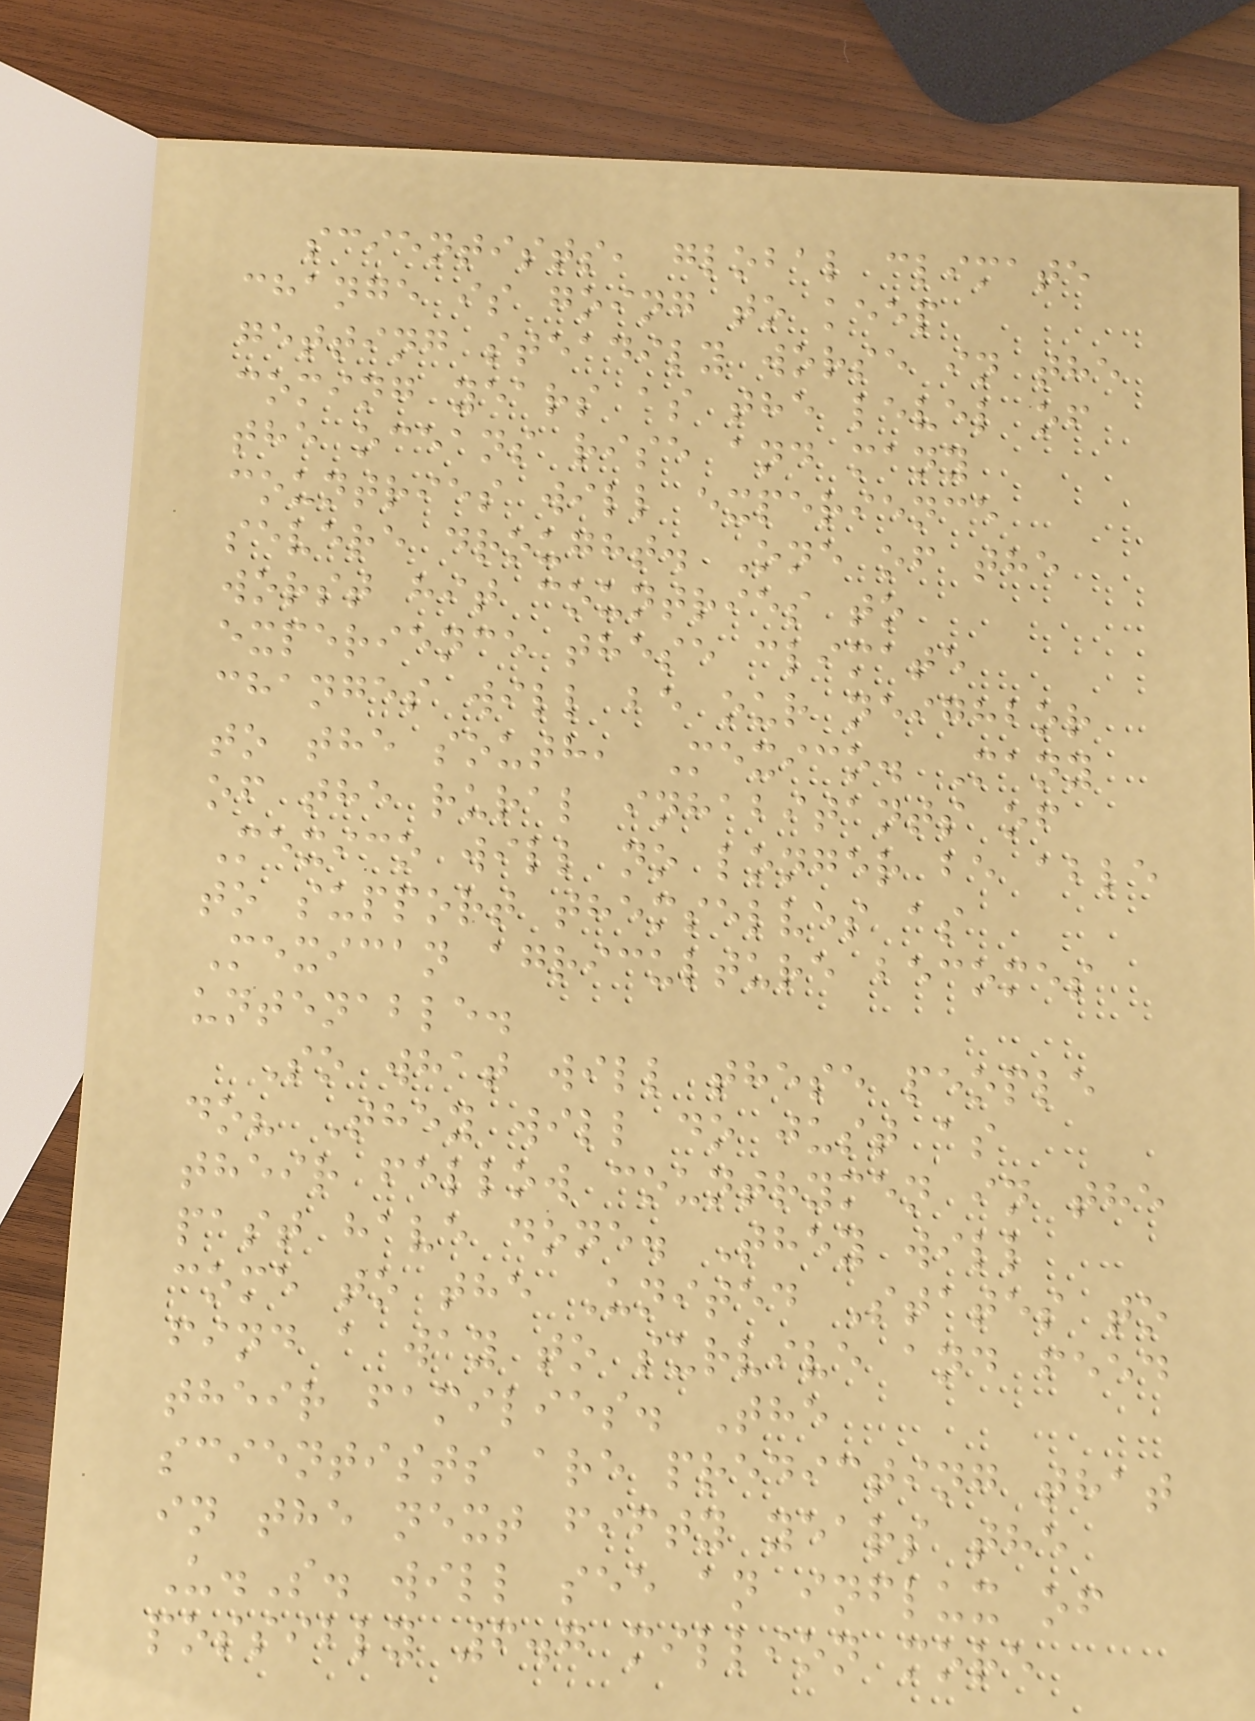scientists, global climate
change is going to keep
getting steadily worse in the
coming years as the level of
the oceans rise and many
countries will experience
severe drought. One of the
worst hit countries to
experience these climate
changes will be our neighbor
to the south, Mexico. Many
of the rural inhabitants of
Mexico will no longer be able
to support themselves as
Mexican agriculture becomes
untenable.
So what will these people
do? They will do just as
their fellow countrymen in the
past have done. They will
come to the United States to
find a way to survive and feed
their families. The
scientists are predicting that
in the next fifty years the
U.S. will see an influx of
possibly 6.7 million more
